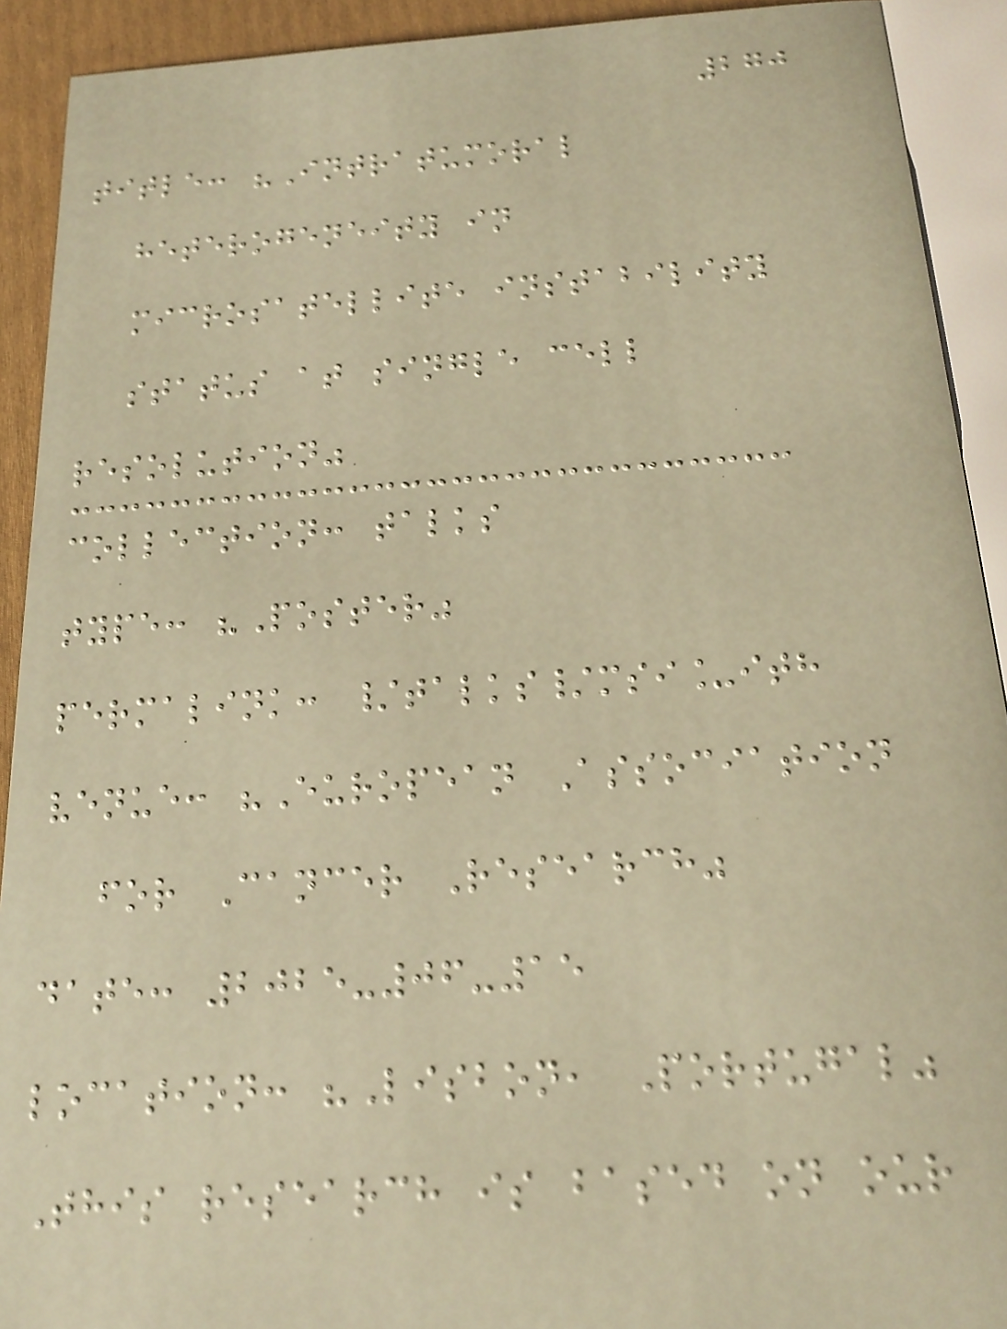270
title: "Intratumoral
heterogeneity in
microsatellite instability
status at single cell
resolution"
collection: talks
type: "Poster"
permalink: /talks/msi_ith
venue: "European Association
for Cancer Research"
date: 2025-06-15
location: "Lisbon, Portugal"
This research is based on our
